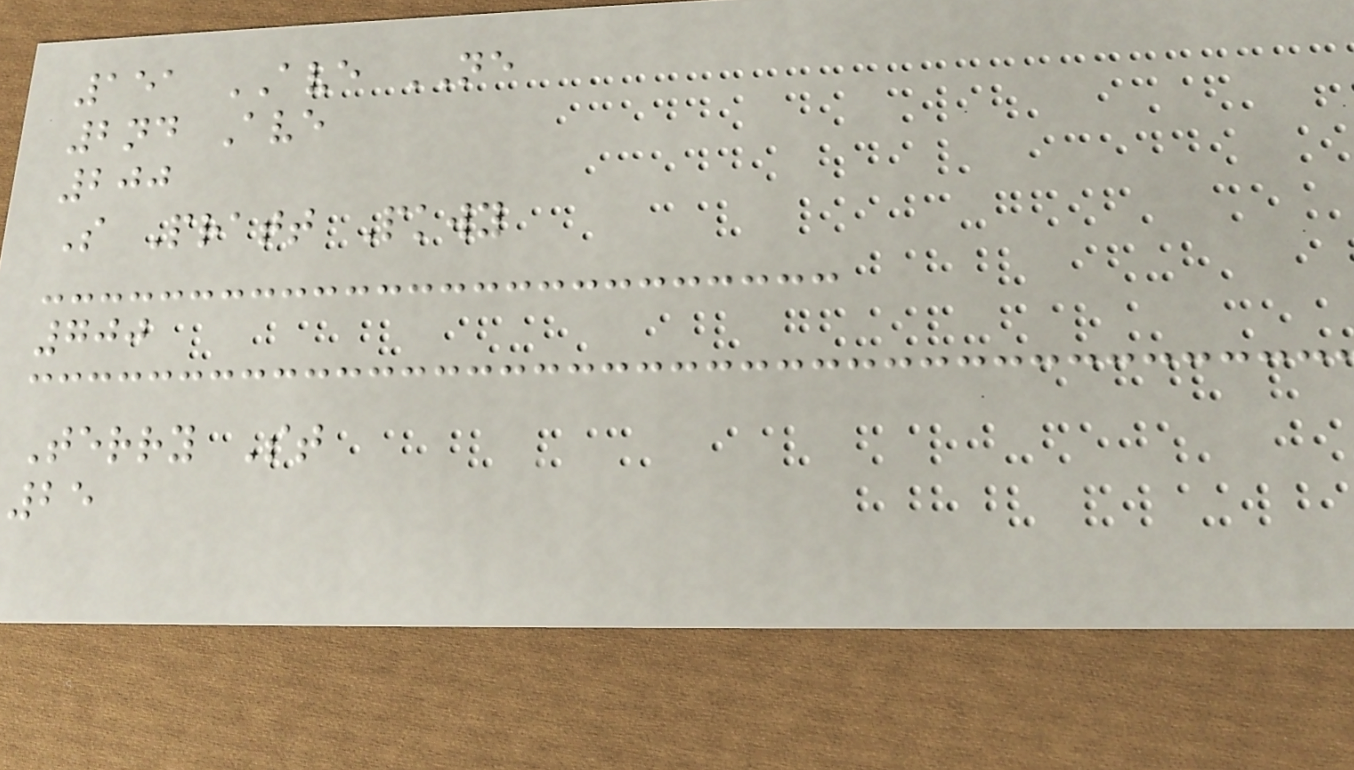151 AVE NE
2nd Ave
200
S Pratt Pkwy
700
Terry St
25
